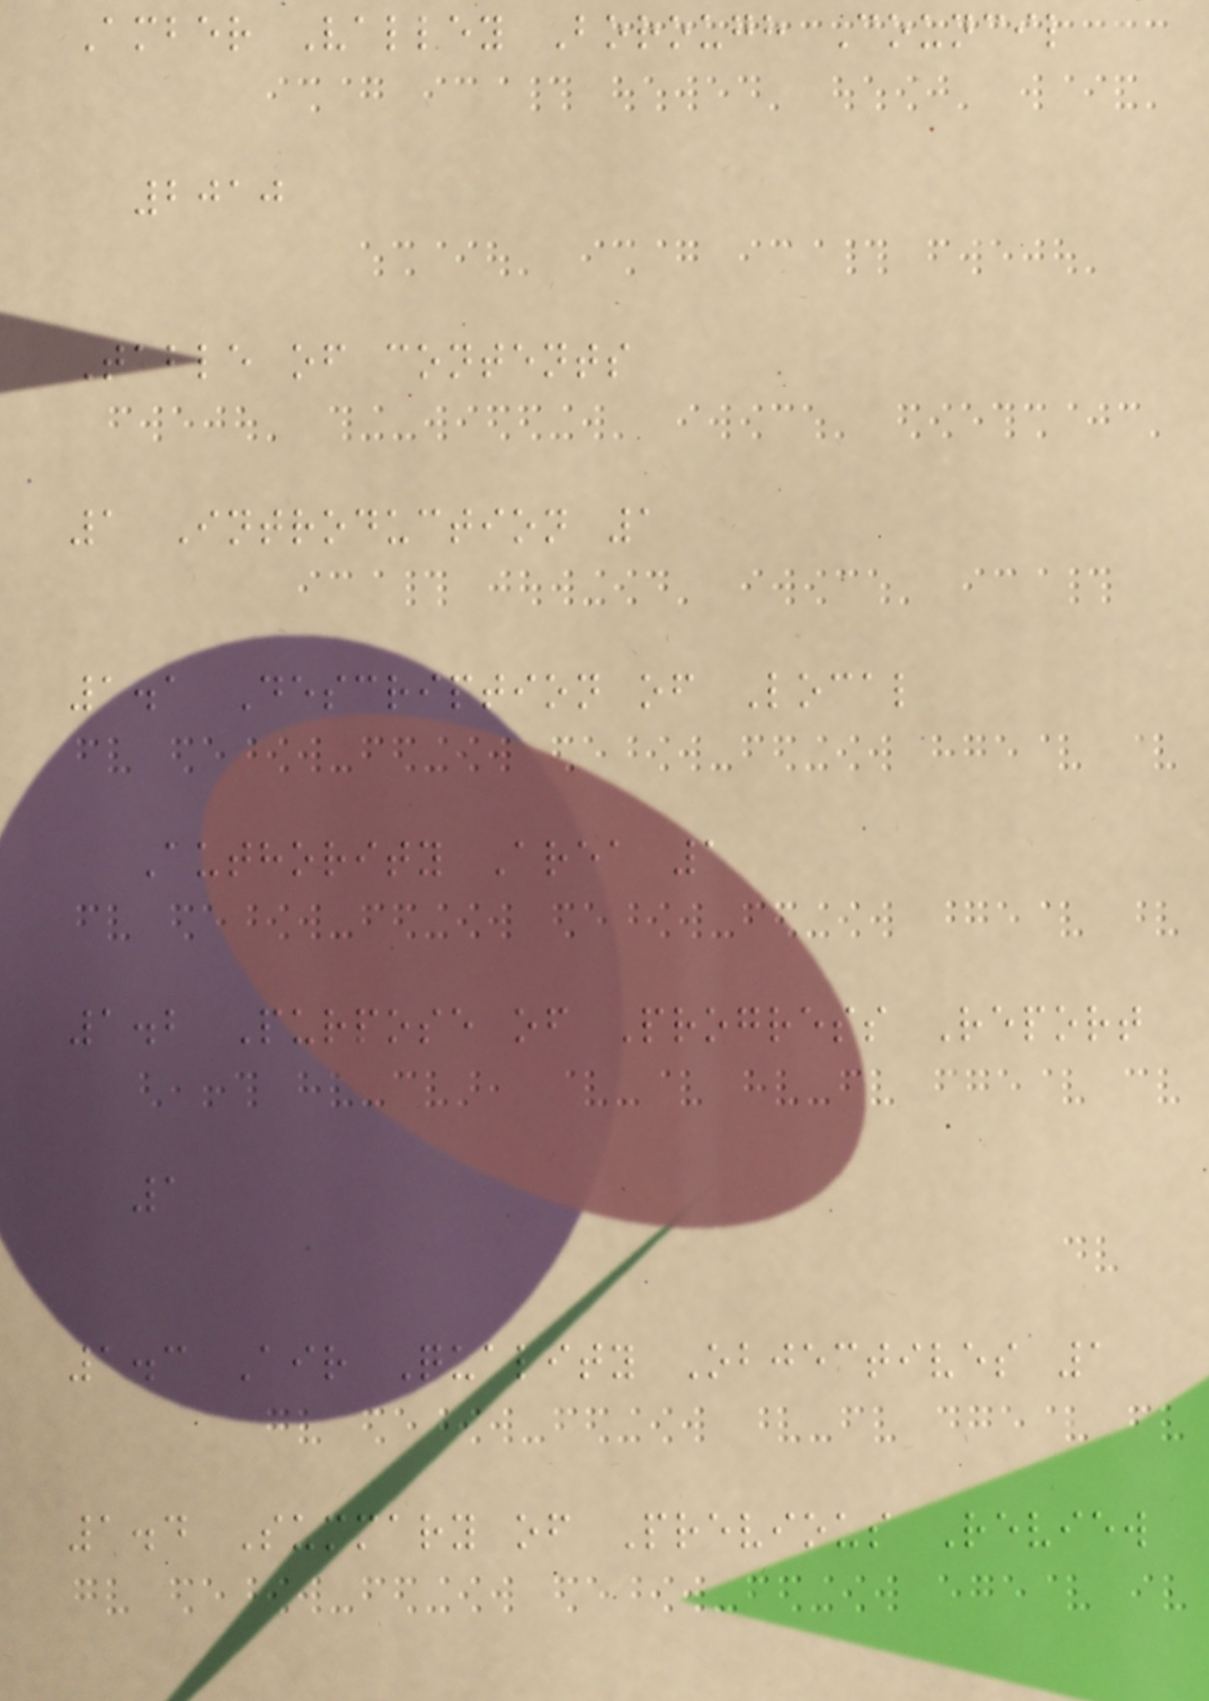Amber Valley Borough Council
2010
Table of contents
1 Introduction 1
1.1 Description of Local
Authority Area 1
1.2 Purpose of Progress Report
1
1.3 Air Quality Objectives 1
1.4 Summary of Previous Review
